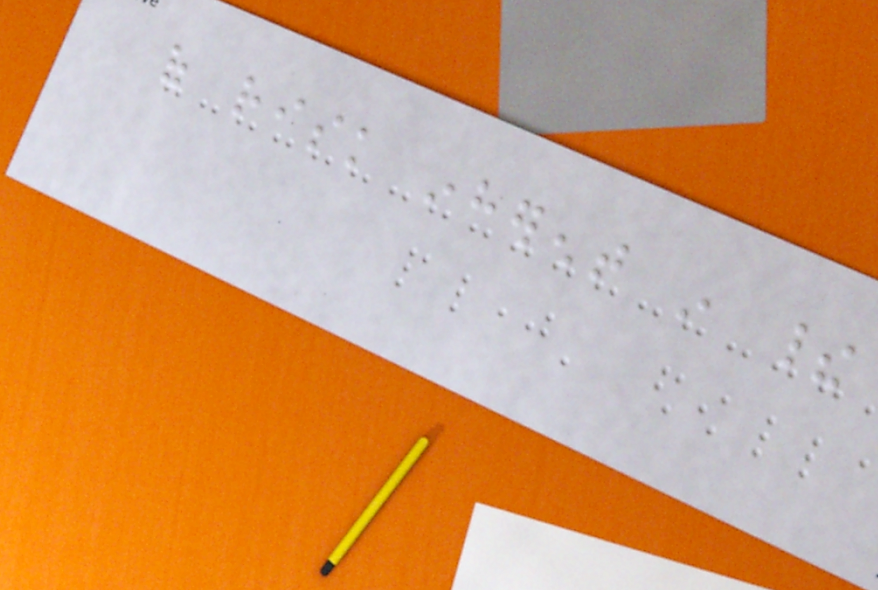of risk inherent in their
